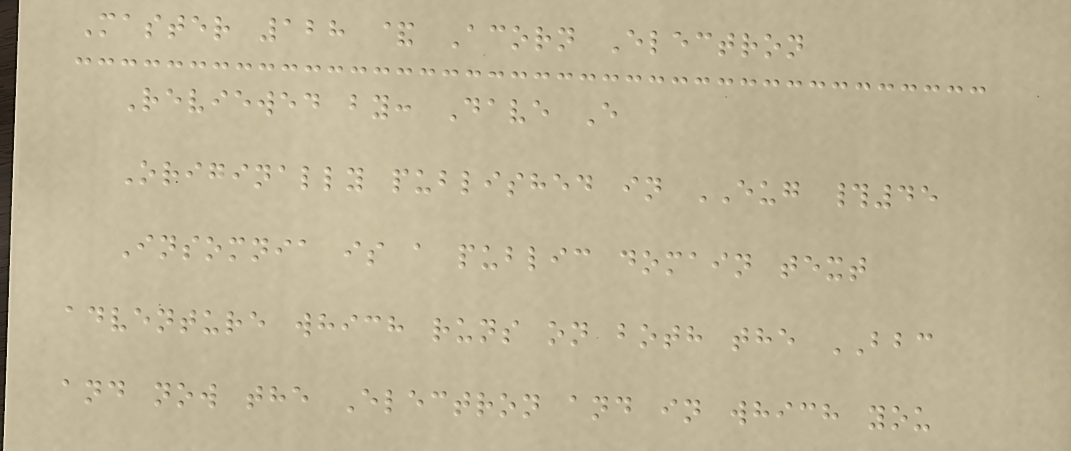Master 128 & Acorn Electron
Reviewed by: Dave E
Originally published in EUG #45
Insomnia is a public domain text
adventure which runs on both the BBC
and now the Electron and in which you
